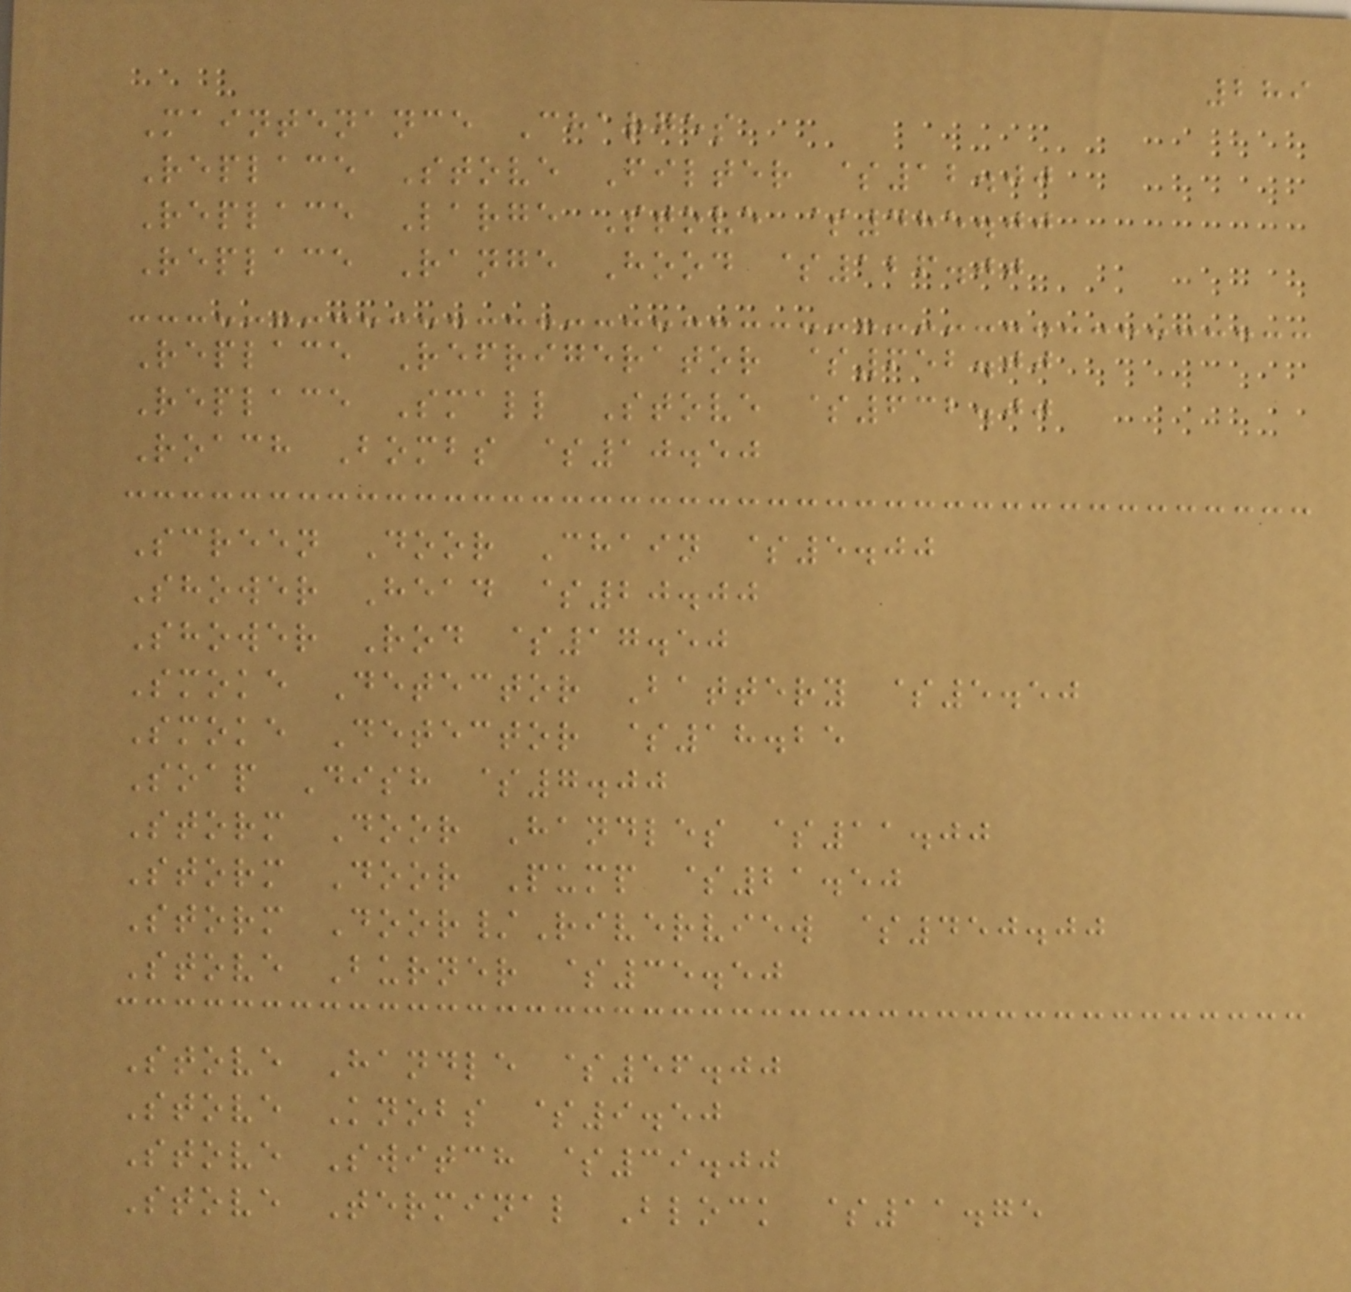289
Maintenance Charges
Replace Stove Filter $12.00
Replace Large Stove $485.00
Replace Range Hood $126.00
Replace Refrigerator $652.00
Replace Small Stove $632.00
Roach Bombs $10.50
Screen Door Chain $5.00
Shower Head $20.00
Shower Rod $17.50
Smoke Detector Battery $5.50
Smoke Detector $18.25
Soap Dish $7.00
Storm Door Handles $11.00
Storm Door Pump $21.50
Storm Door/Riverview $450.00
Stove Burner $35.50
Stove Handle $56.00
Stove Knobs $9.50
Stove Switch $39.00
Stove Terminal Block $11.75
